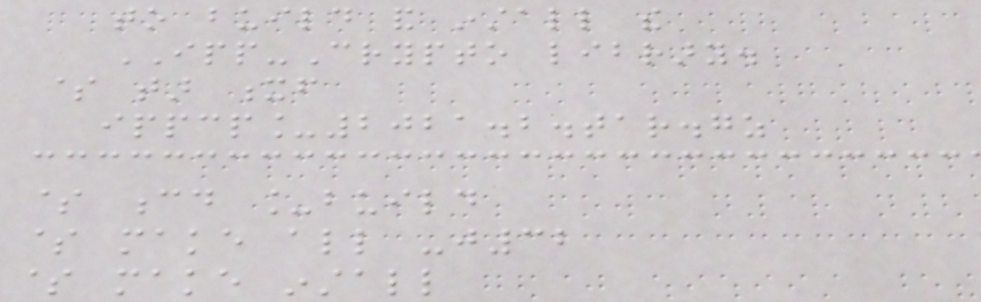to build and install the
IPP-Crypto library.
$ tar xf
ippcp_2021.2.tar.gz
$ cd _build
$ make all -j32
$ make install
